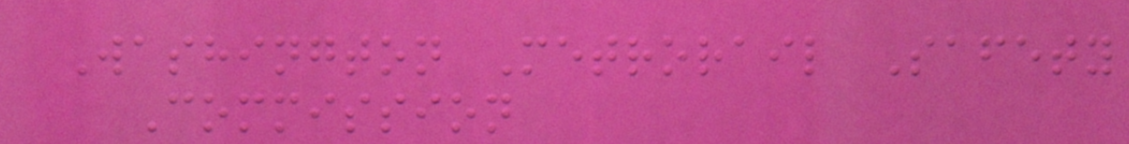Washington Metrorail Safety
Commission
